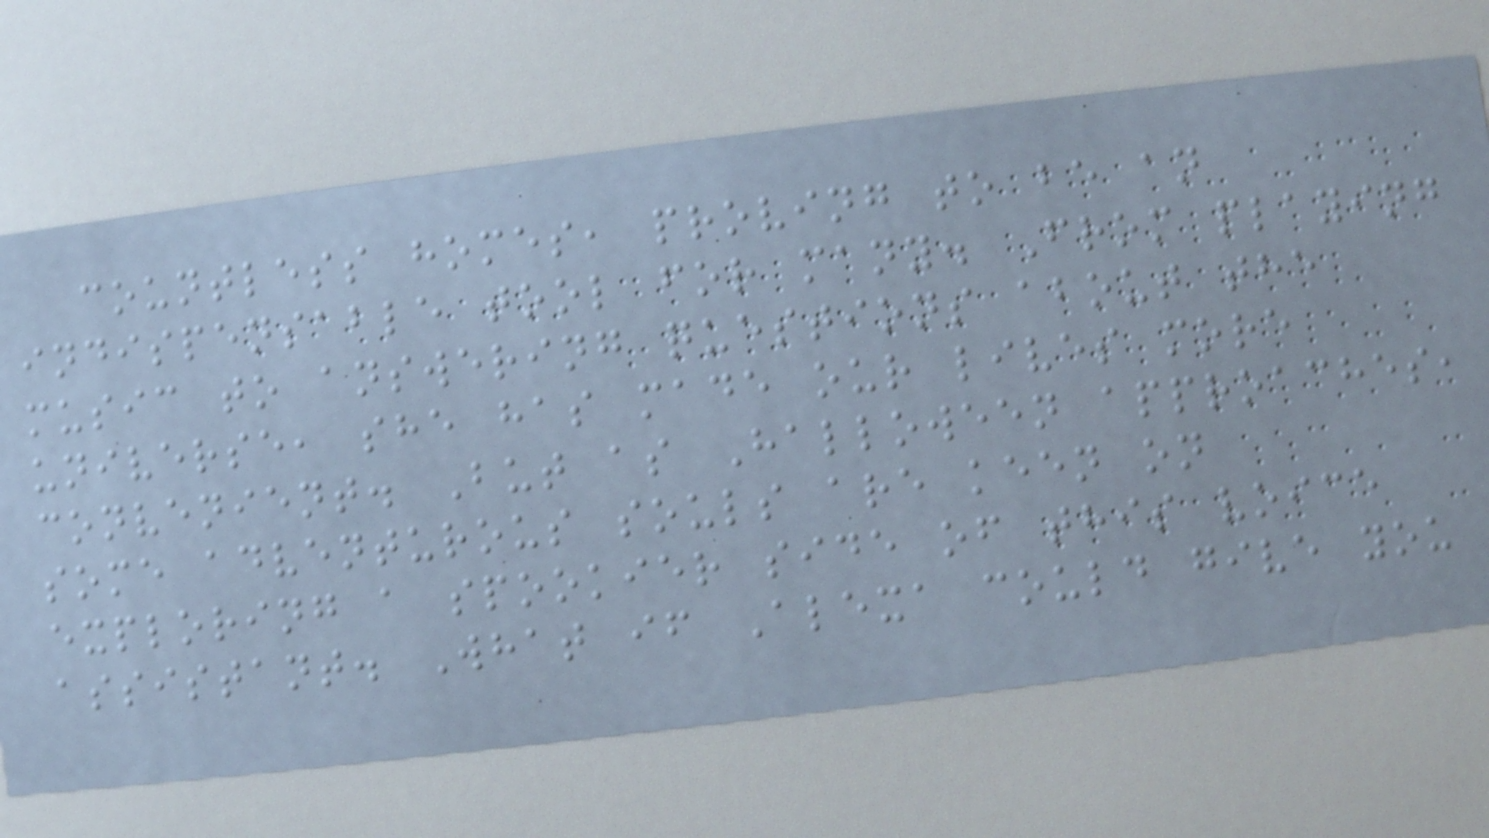countless homes, proving to be an
indispensable tool for many. From playing
music to answering questions about the
universe, she has made our lives more
convenient. But as Halloween approaches,
some adventurous souls are keen on
exploring a spookier side of this voice
assistant. What if Alexa could give you
